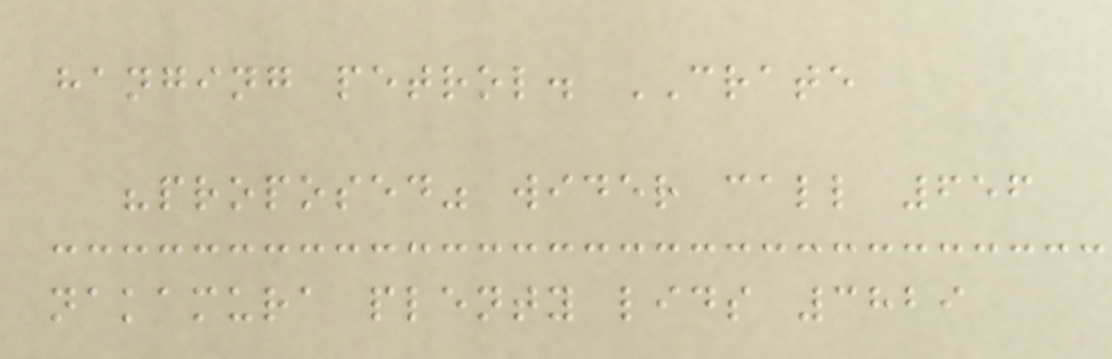hanging petrol. CRATE
"proposed" wider call 656
nakamura plenty lids 3829
